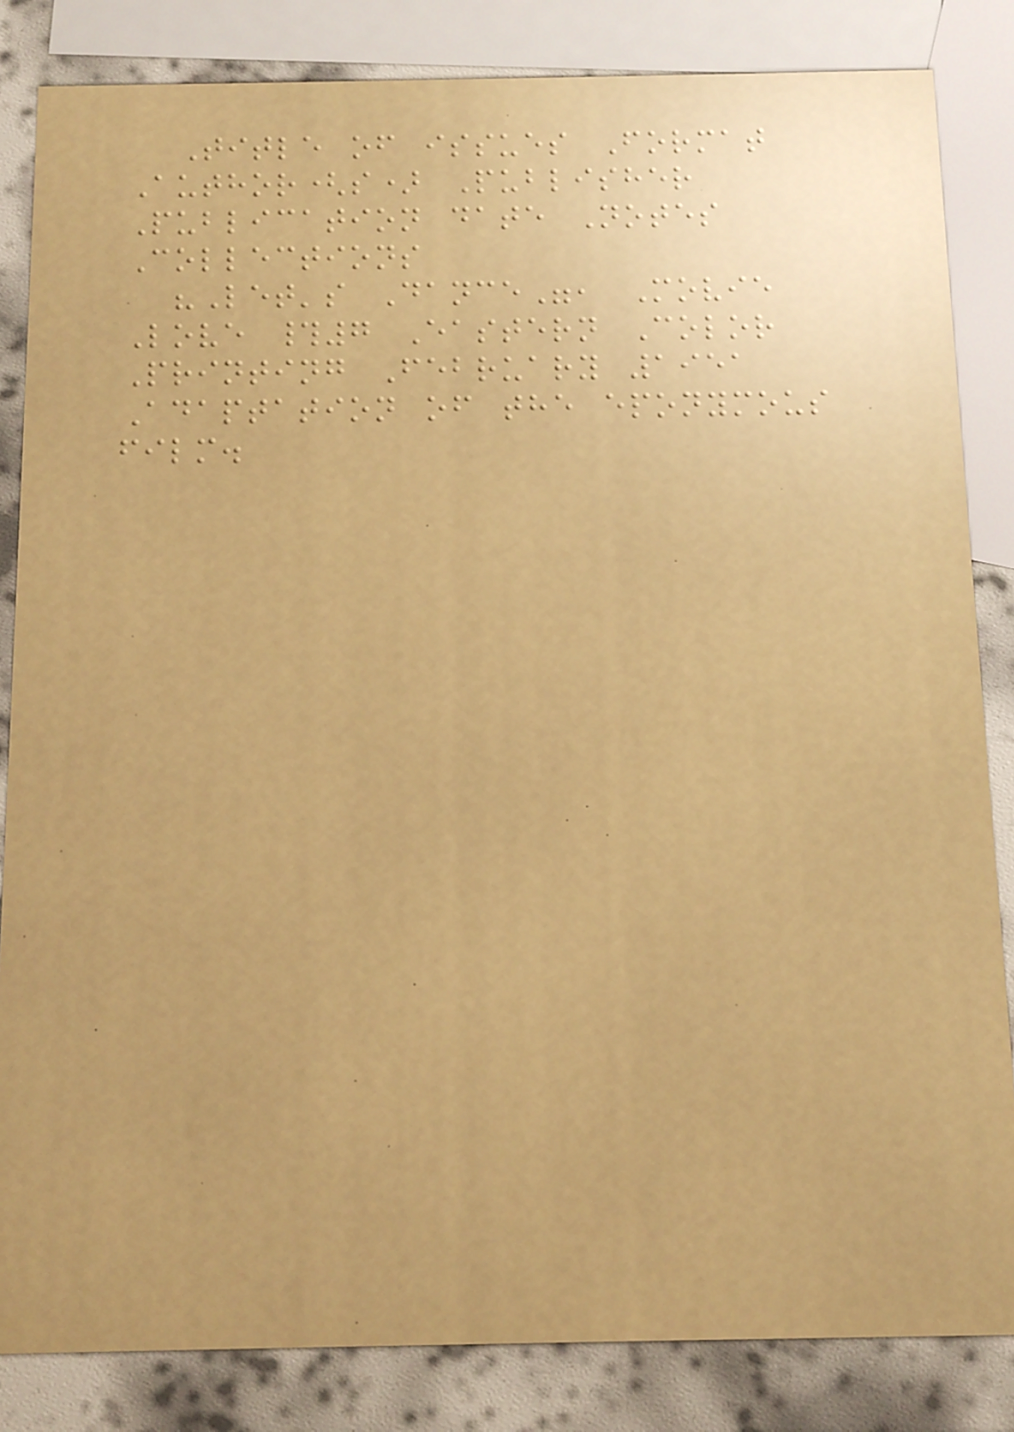Title of issues Format
Author(s) Publisher
Publication date Notes
Collections
"Let's Dance", Movie
Love #7 Eastern Color
Printing February 1951
Adaptation of the eponymous
film.
